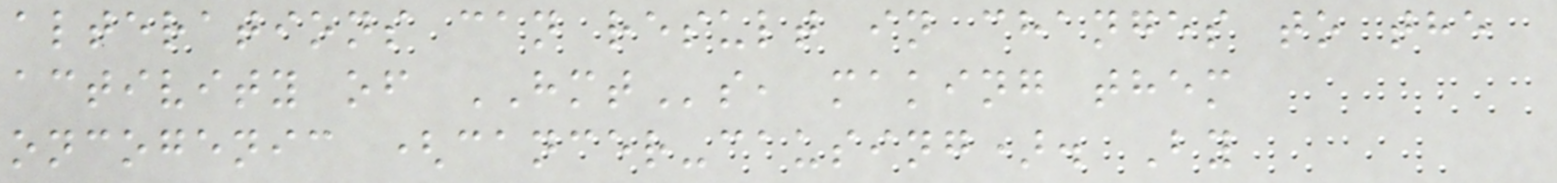alterations can result in changes to the
activity of HMTs, making them
oncogenic (cancer-causing). By
